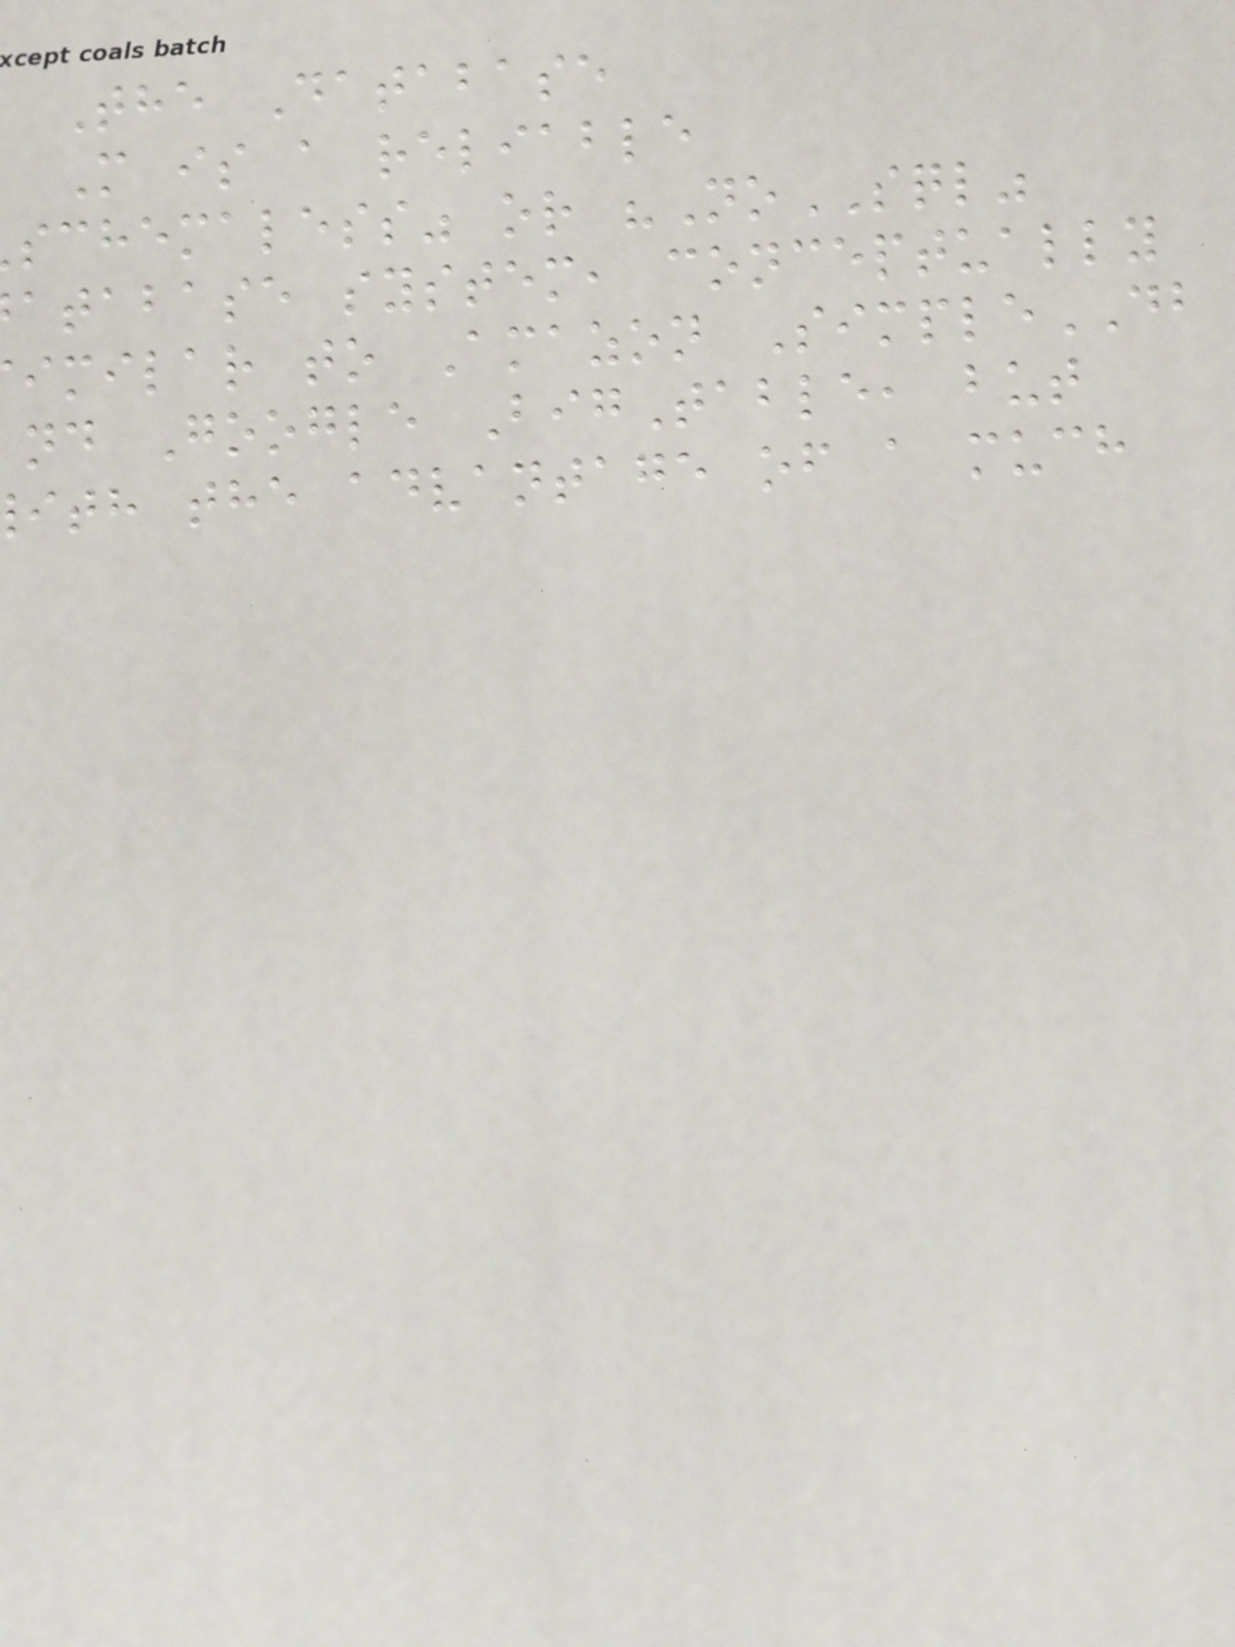The Database
M is a reliable
schemaless" or "NoSQL"
atabase system, conceptually
imilar to Amazon SimpleDB
nd Google BigTable, but
ith the advantage of a much
